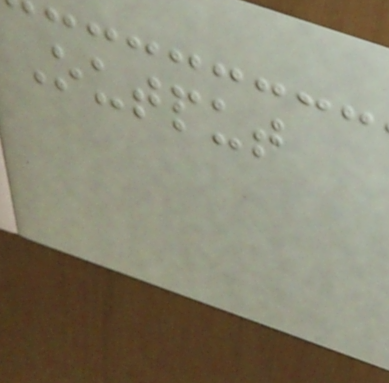Output
